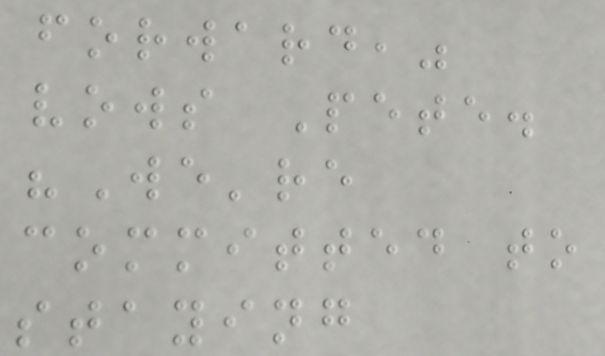forward,"
vows Pete.
"We're
committed to
staying
